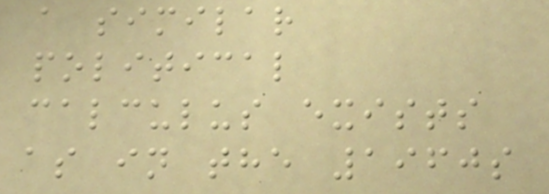a similar
political
calculus exists
as in the 1960s
